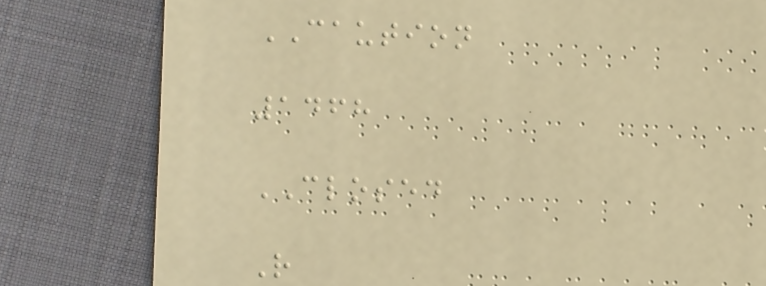CAUTION
1468
CLOSED
R
